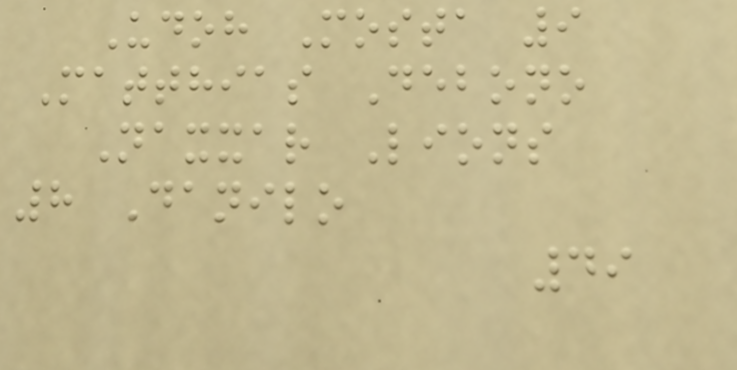Udoh Mosta 9
Matthias Debono
Naxxar Lions
8 Danilo
49
